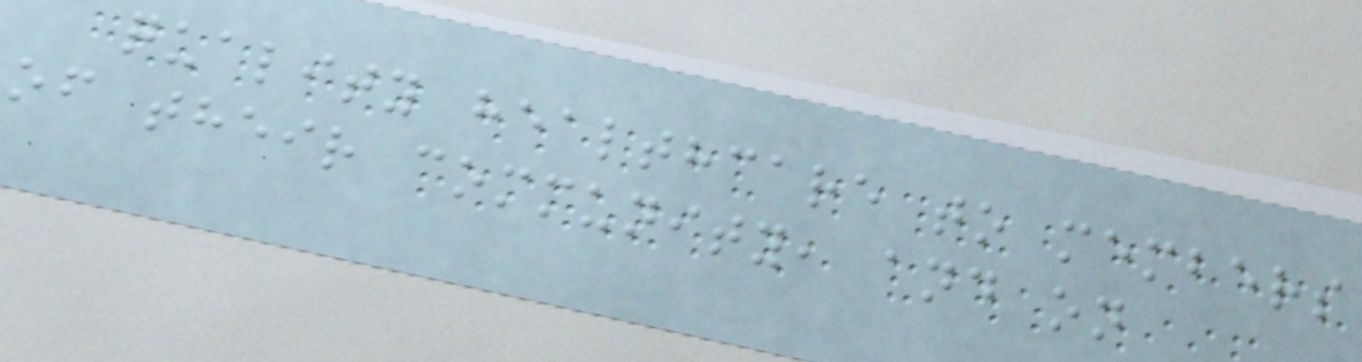quality healthcare to members
of their community, and on
